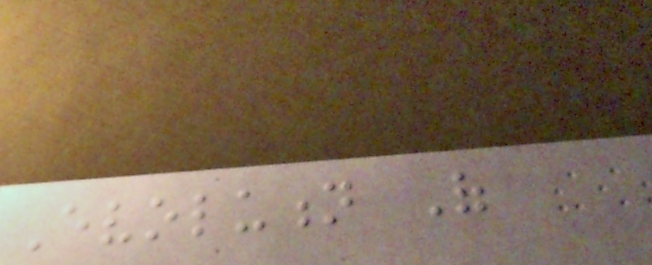Evolution Of
